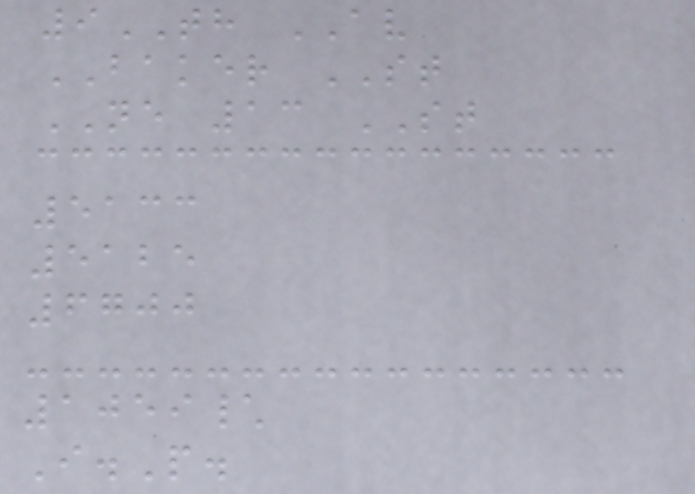9TH AV
BAKER ST
NE 13 ST
5133
5125
6700
1059\
I.P.
